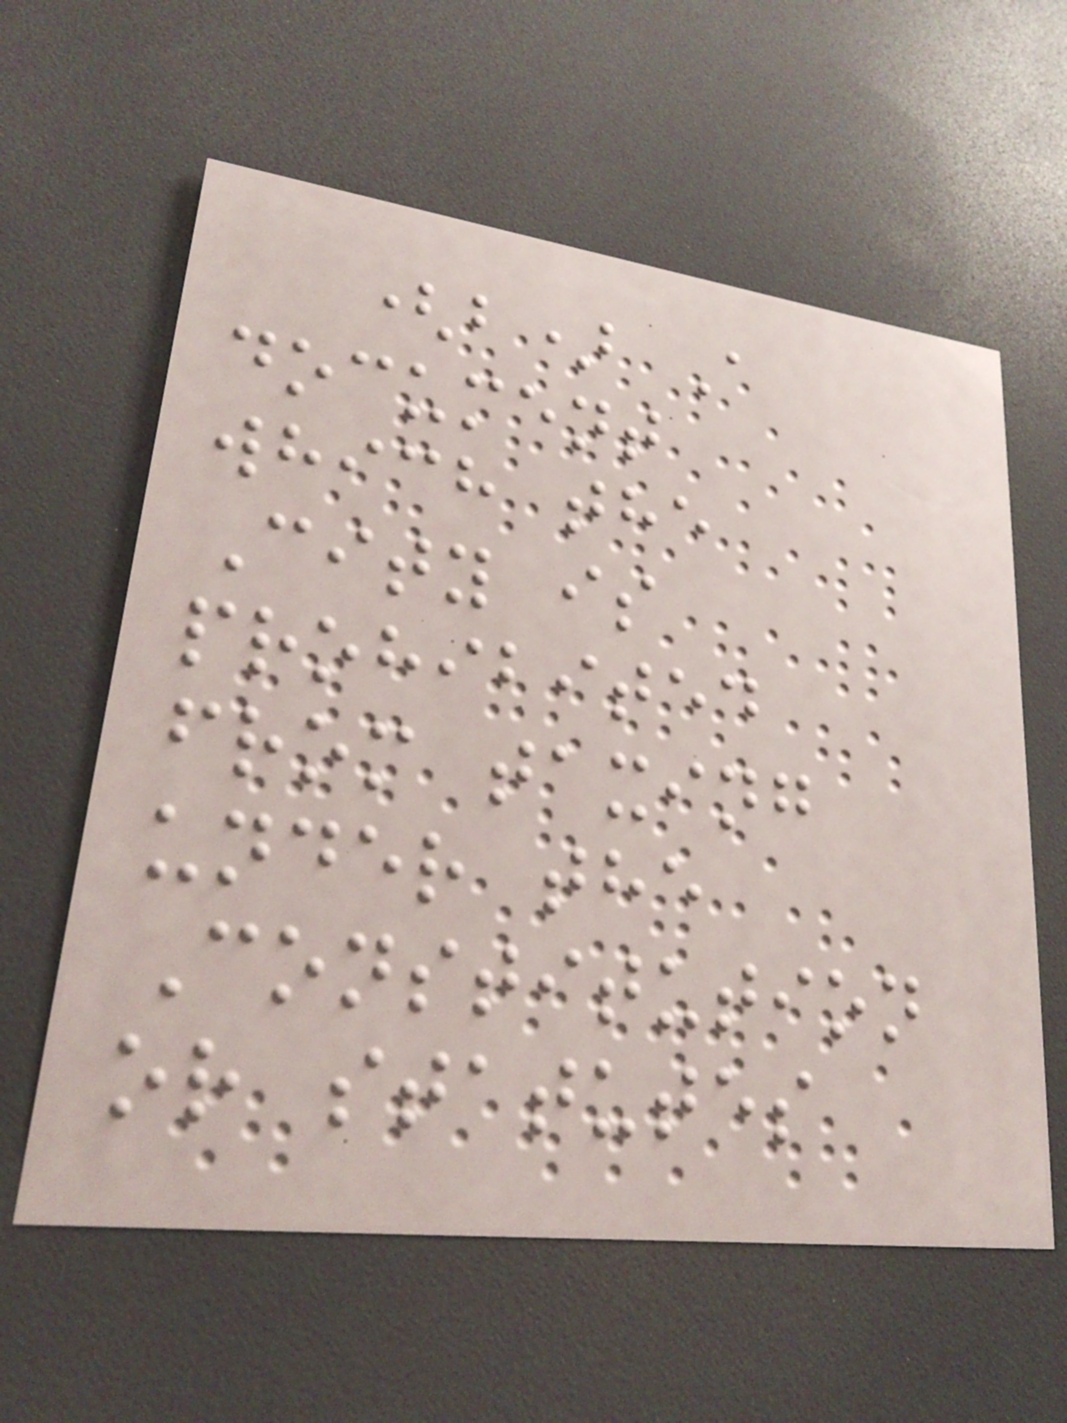(b) A
document
which the
City is
prohibited
from taxing
under the
Constitution
or statutes
